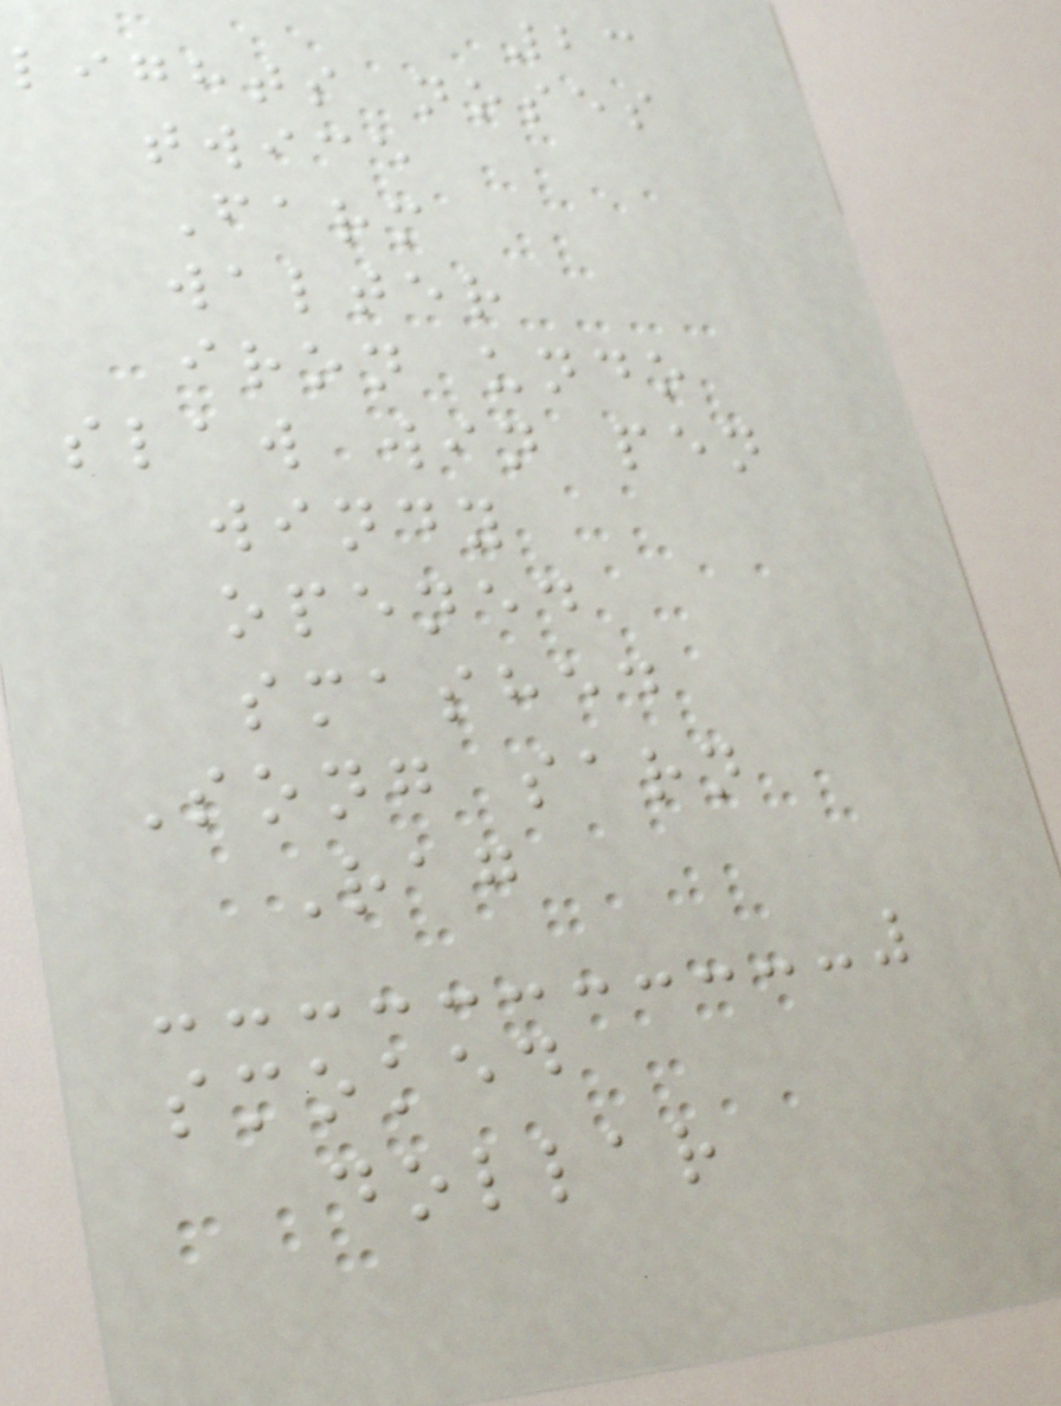23
lights noses
twice
Farm
walter
iron undo
slaw win pen
windy
opened
smashed
Song sarn
Rag
smoked
dollar
